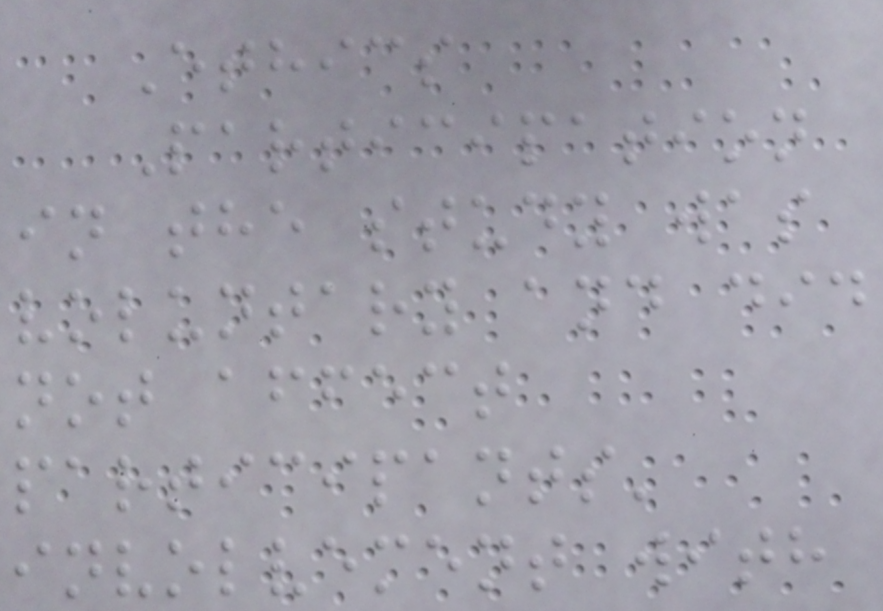Ethics
Participation
in the study was
voluntary and did
not affect
participants'
involvement with
